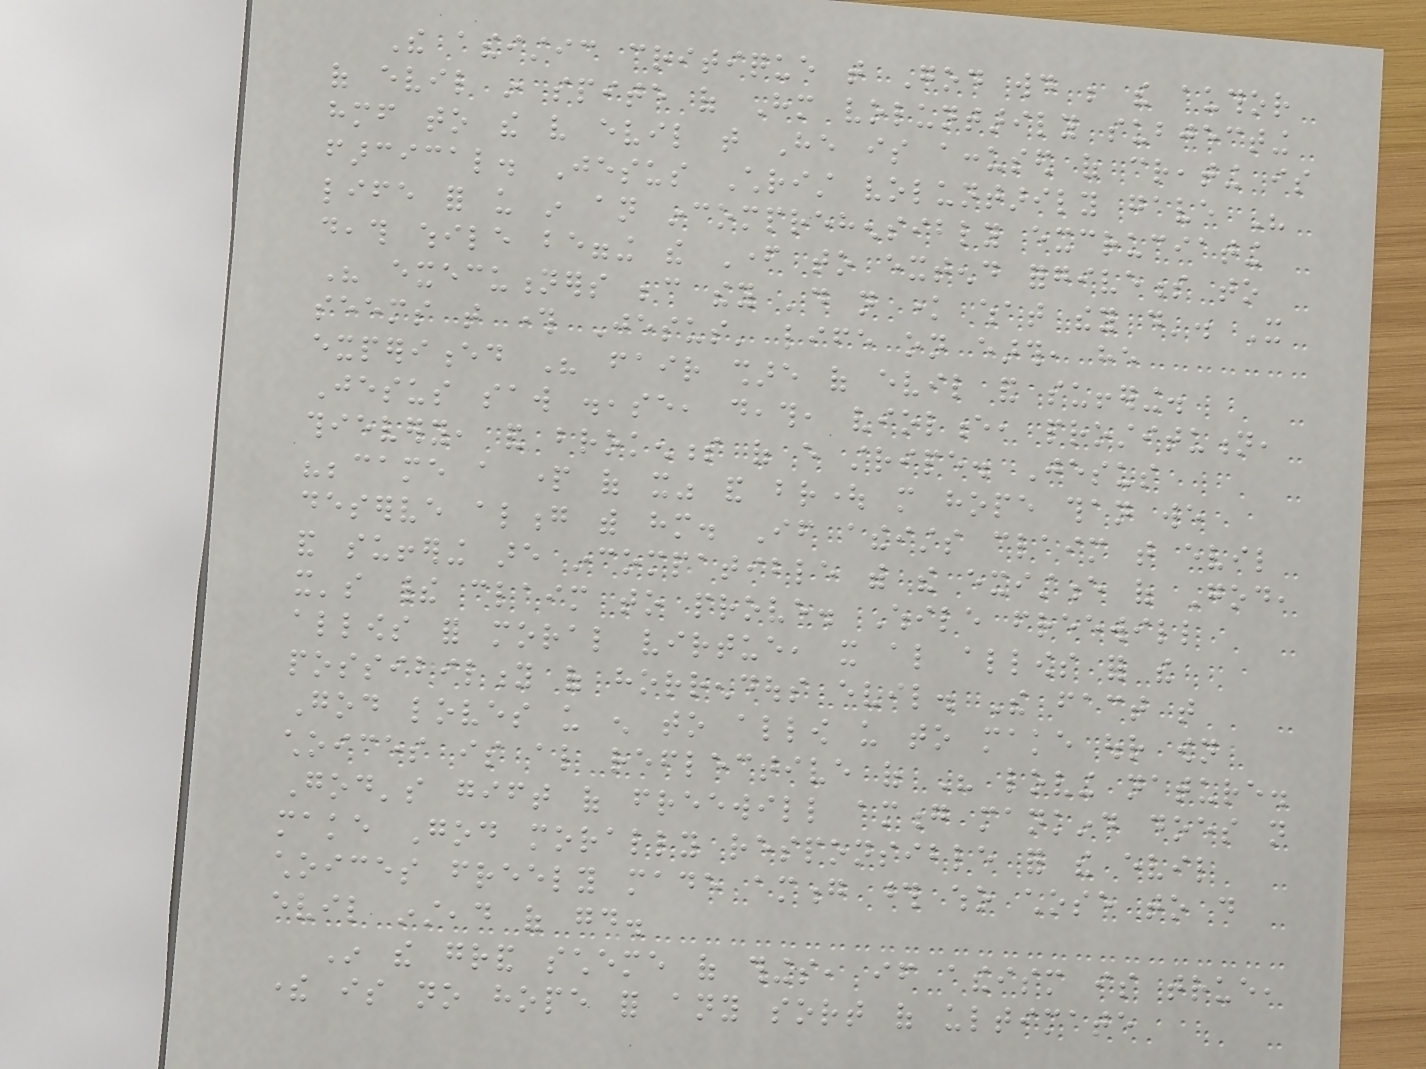The atheistic critique that God would be the author
of evil in spite of Him voluntarily subjecting
himself to the very evil that He is accused of creating is
farcical. Jesus Christ voluntarily gave His
life for us in an incomprehensibly excruciating
death while begging the Father to extend forgiveness to
His executioners because they 'do not know what they do'. It
seems that through Jesus' life on earth, he
experienced His fair share of evil and suffering.
Jesus saw disease, death, violence, prostitution,
thievery, and brokenness of every stripe. Jesus
"became a part of it" and brought more hope than we
deserve along with him. If atheists claim that evil
and suffering are incompatible with the existence of God,
it's their claim to prove. While freewill
allows for moral virtue, it also allows for the
possibility of horrendous evil. The fact that
God loves us enough to allow us to make our own
choices is also reflective of His loving nature.
God's gift of freewill among mankind does not
make God morally responsible for the evil
choices freely made among those who chose to do
evil instead of good.
In the grand scheme of things, if atheism is true,
there is no hope for any sort of ultimate
